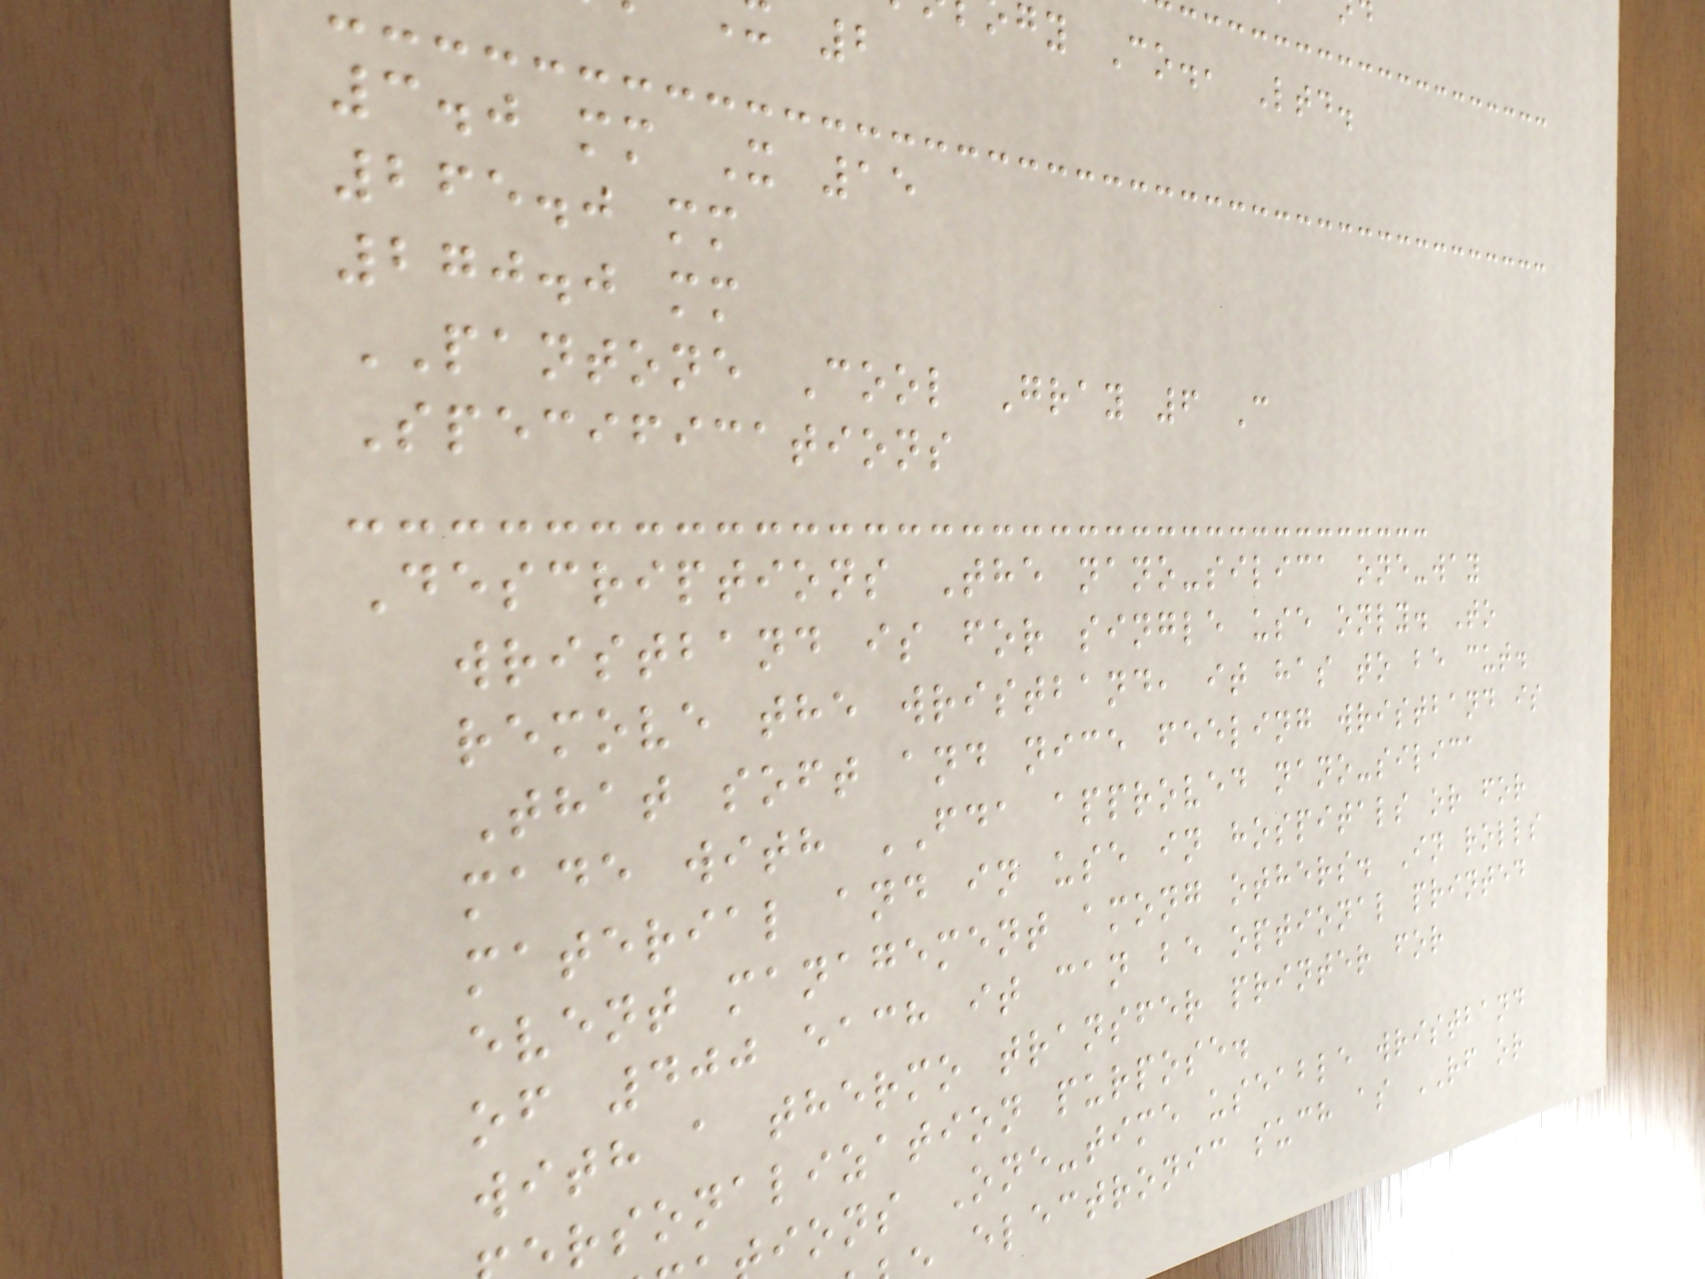gy Co., Ltd.
3.0 mm X 15
265.0 mm
270.0 mm
PANTONE Cool Gray 6 C
Specifications
Descriptions The nano-silica one-way
wristband is for single use only. To
remove the wristband, it has to be cut.
That soft and nice feeling wristband is
made with FDA approved nano-silica
material and in use in hospitals or for
event management among others. In rolls
of 400 each it can be optional printed
with a thermo transfer printer for
rsonalization purpose.
ions One-time useable wristband
electronic such as RF or
